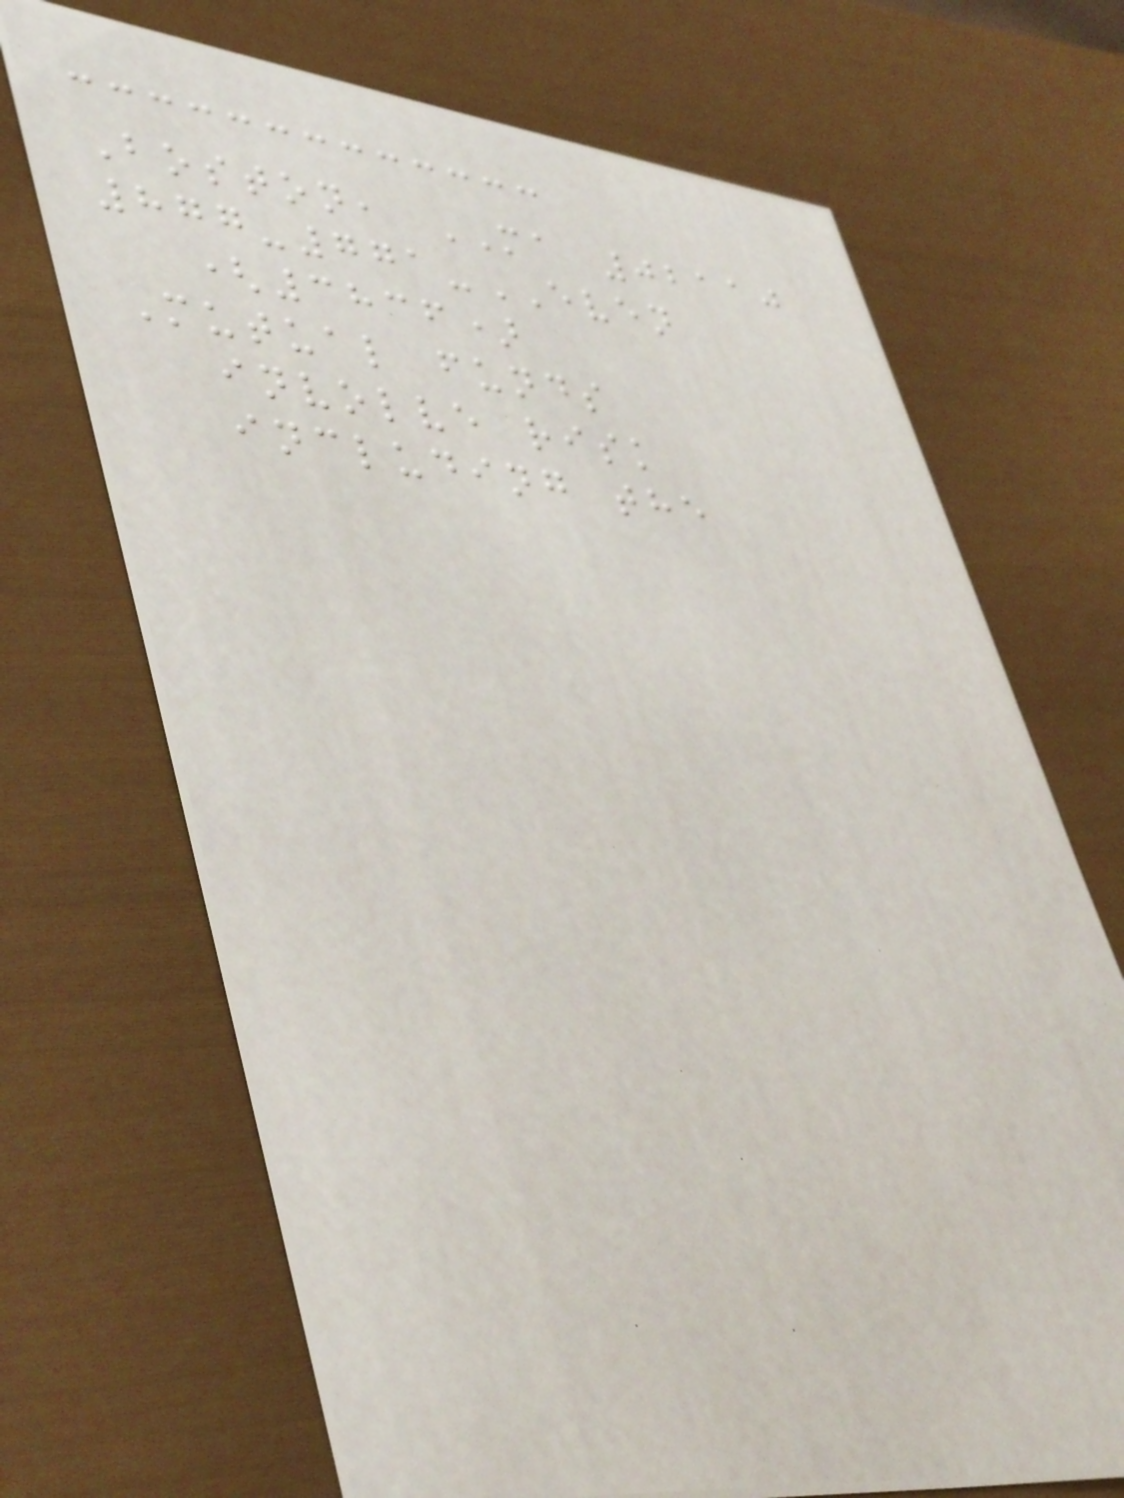Boston, MA 02110
877-771-EVEN
(3836)
Mutual funds
involve risk
including the
